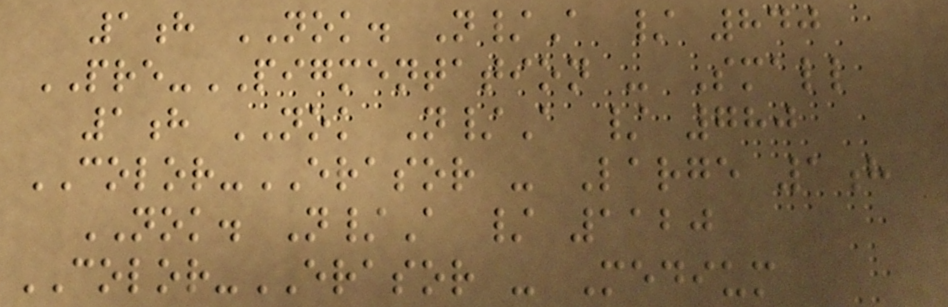1h NOK. N/A / 840
PRE-PIGMENTATION - Small
1h NOK N/A / 780
COLOR-ERASOR - Large 1h
NOK. N/A / 1120
COLOR-ERASOR - Medium
